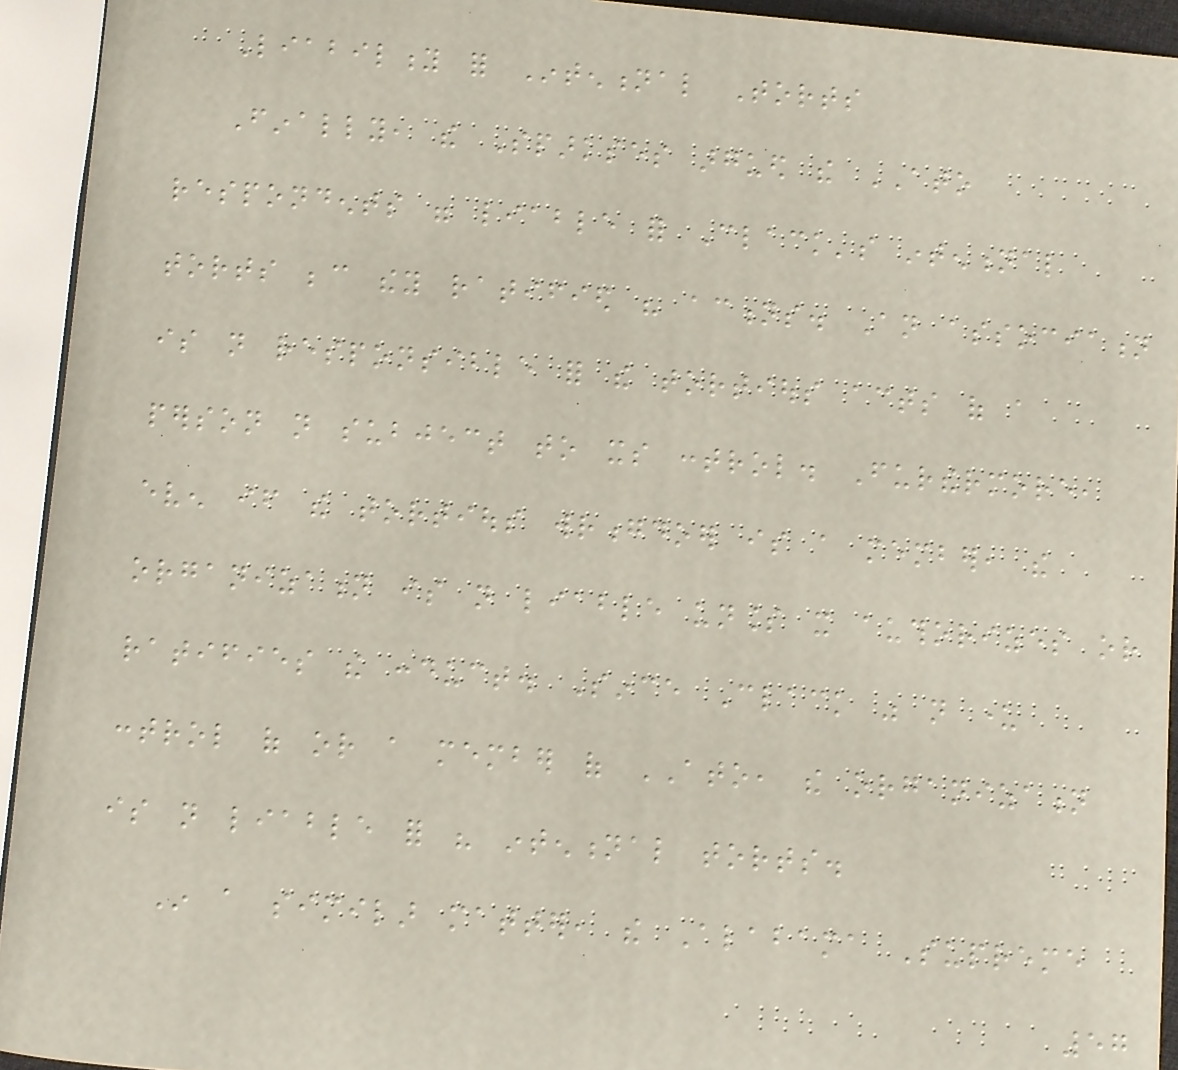Liability for Intentional Torts
Finally, the Sparkses argued the ATO
respondents were liable for Clack's intentional
torts because they ratified his actions. An association
is not responsible for the tortious acts of a
person not subject to its control. Furthermore,
even if the tortious wrongdoer is a member, the
organization is not liable unless it authorizes or
ratifies the conduct. Since Clack was not under
control of or a member of ATO, the organization
is not liable for his intentional torts.
In a similar matter, the Alabama Supreme
57
